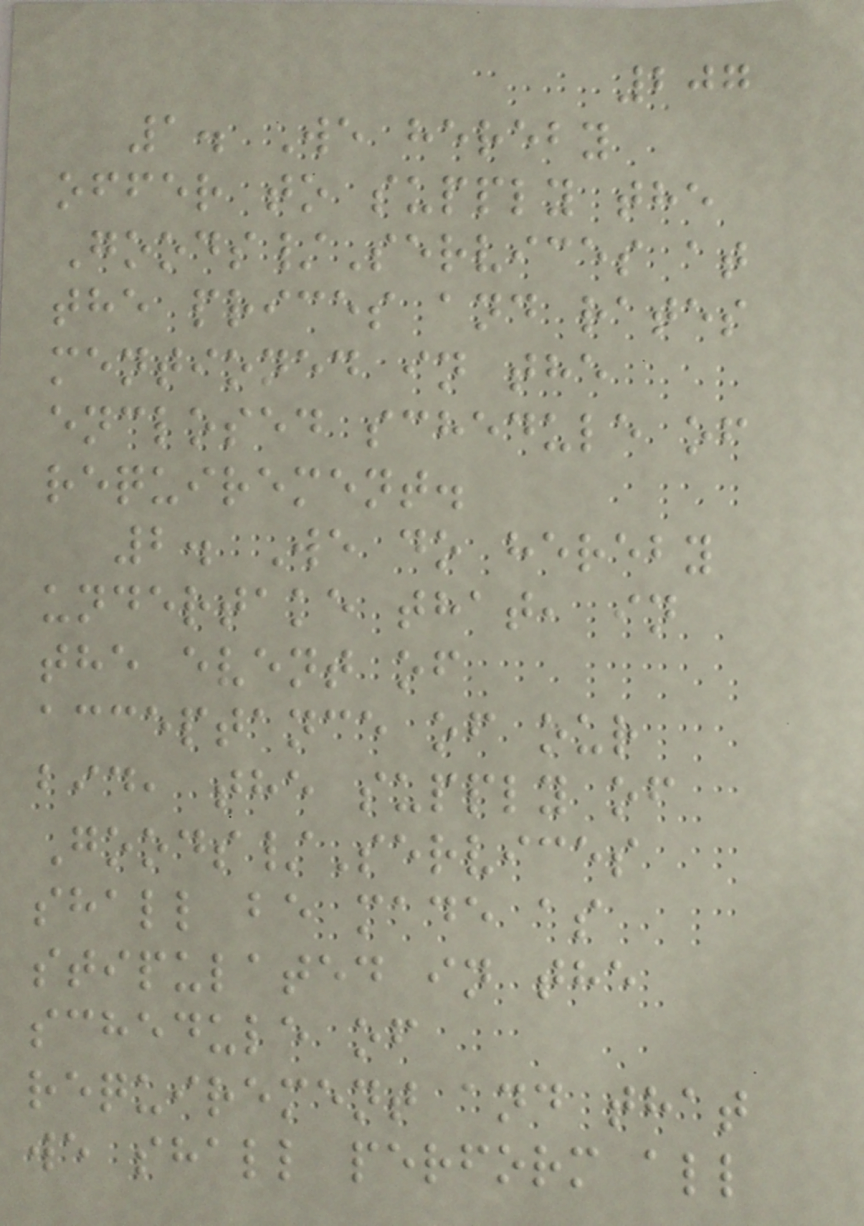207
1. We hereby
offer to supply the
Goods/Services at
the prices and rates
mentioned in the
enclosed schedule of
requirement.
2. We do hereby
undertake that, in
the event of
acceptance of our
bid, the supply of
Goods/Services
shall be made as
stipulated in the
schedule of
requirement and that
we shall perform all
